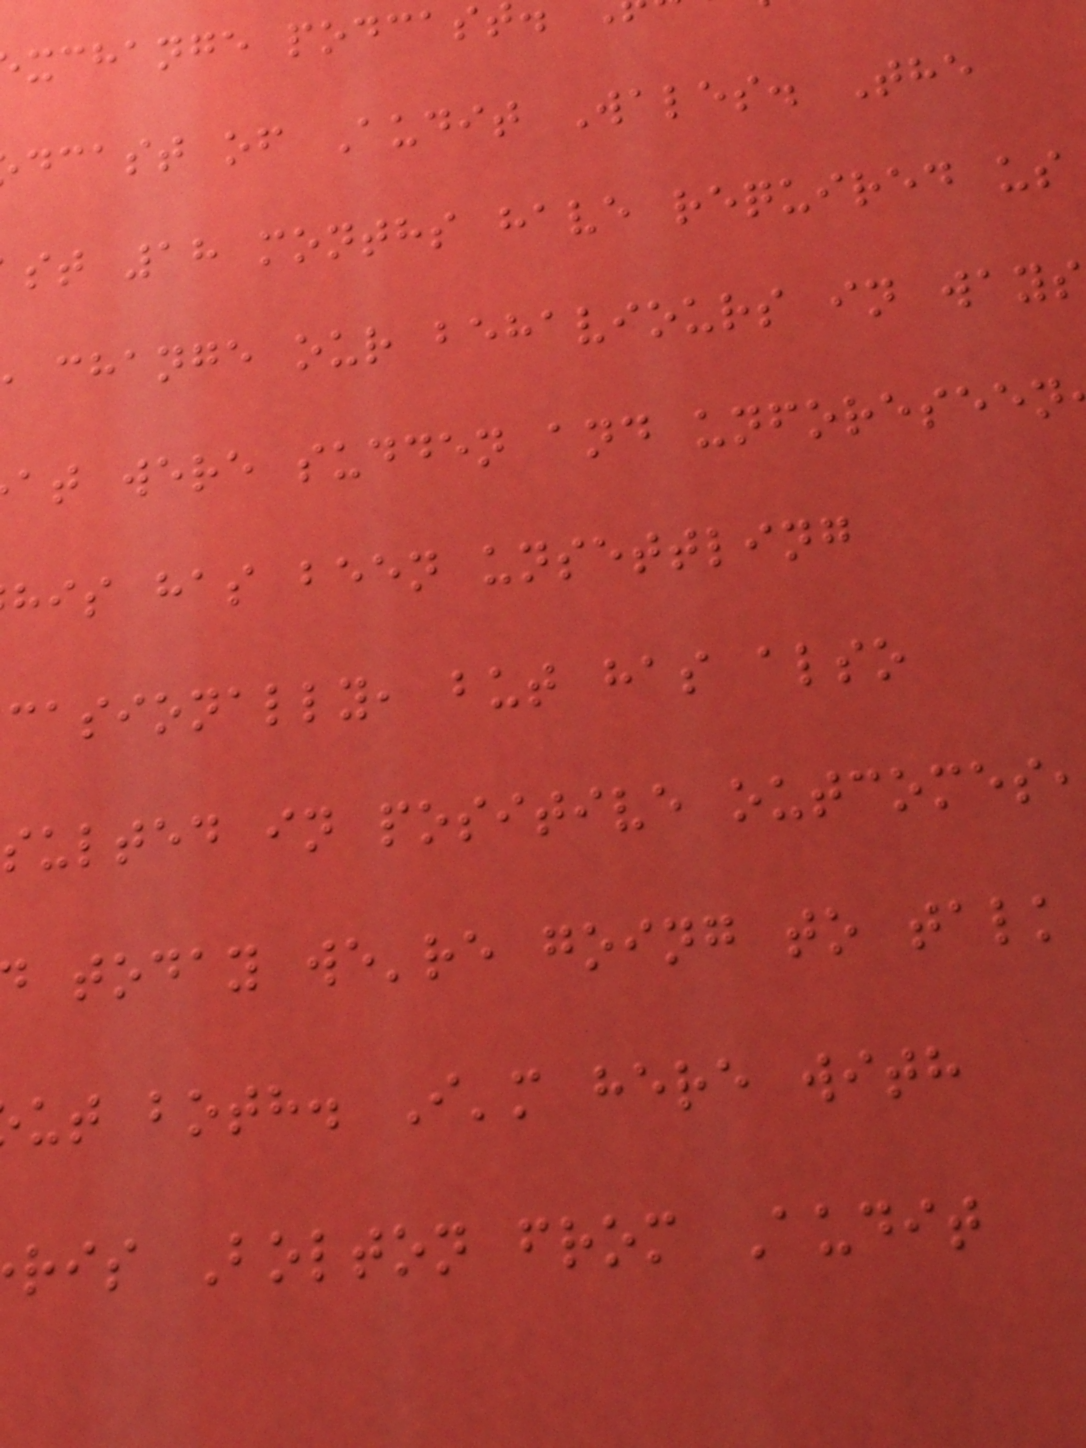xchange podcast
dcast of Audit Wales. The
st 18 months have required us
change our behaviours in ways
at were sudden and unforeseen
his has been unsettling
casionally, but has also
sulted in positive outcomes
today we're going to talk
ut both. I'm here with
ris Bolton from Audit
